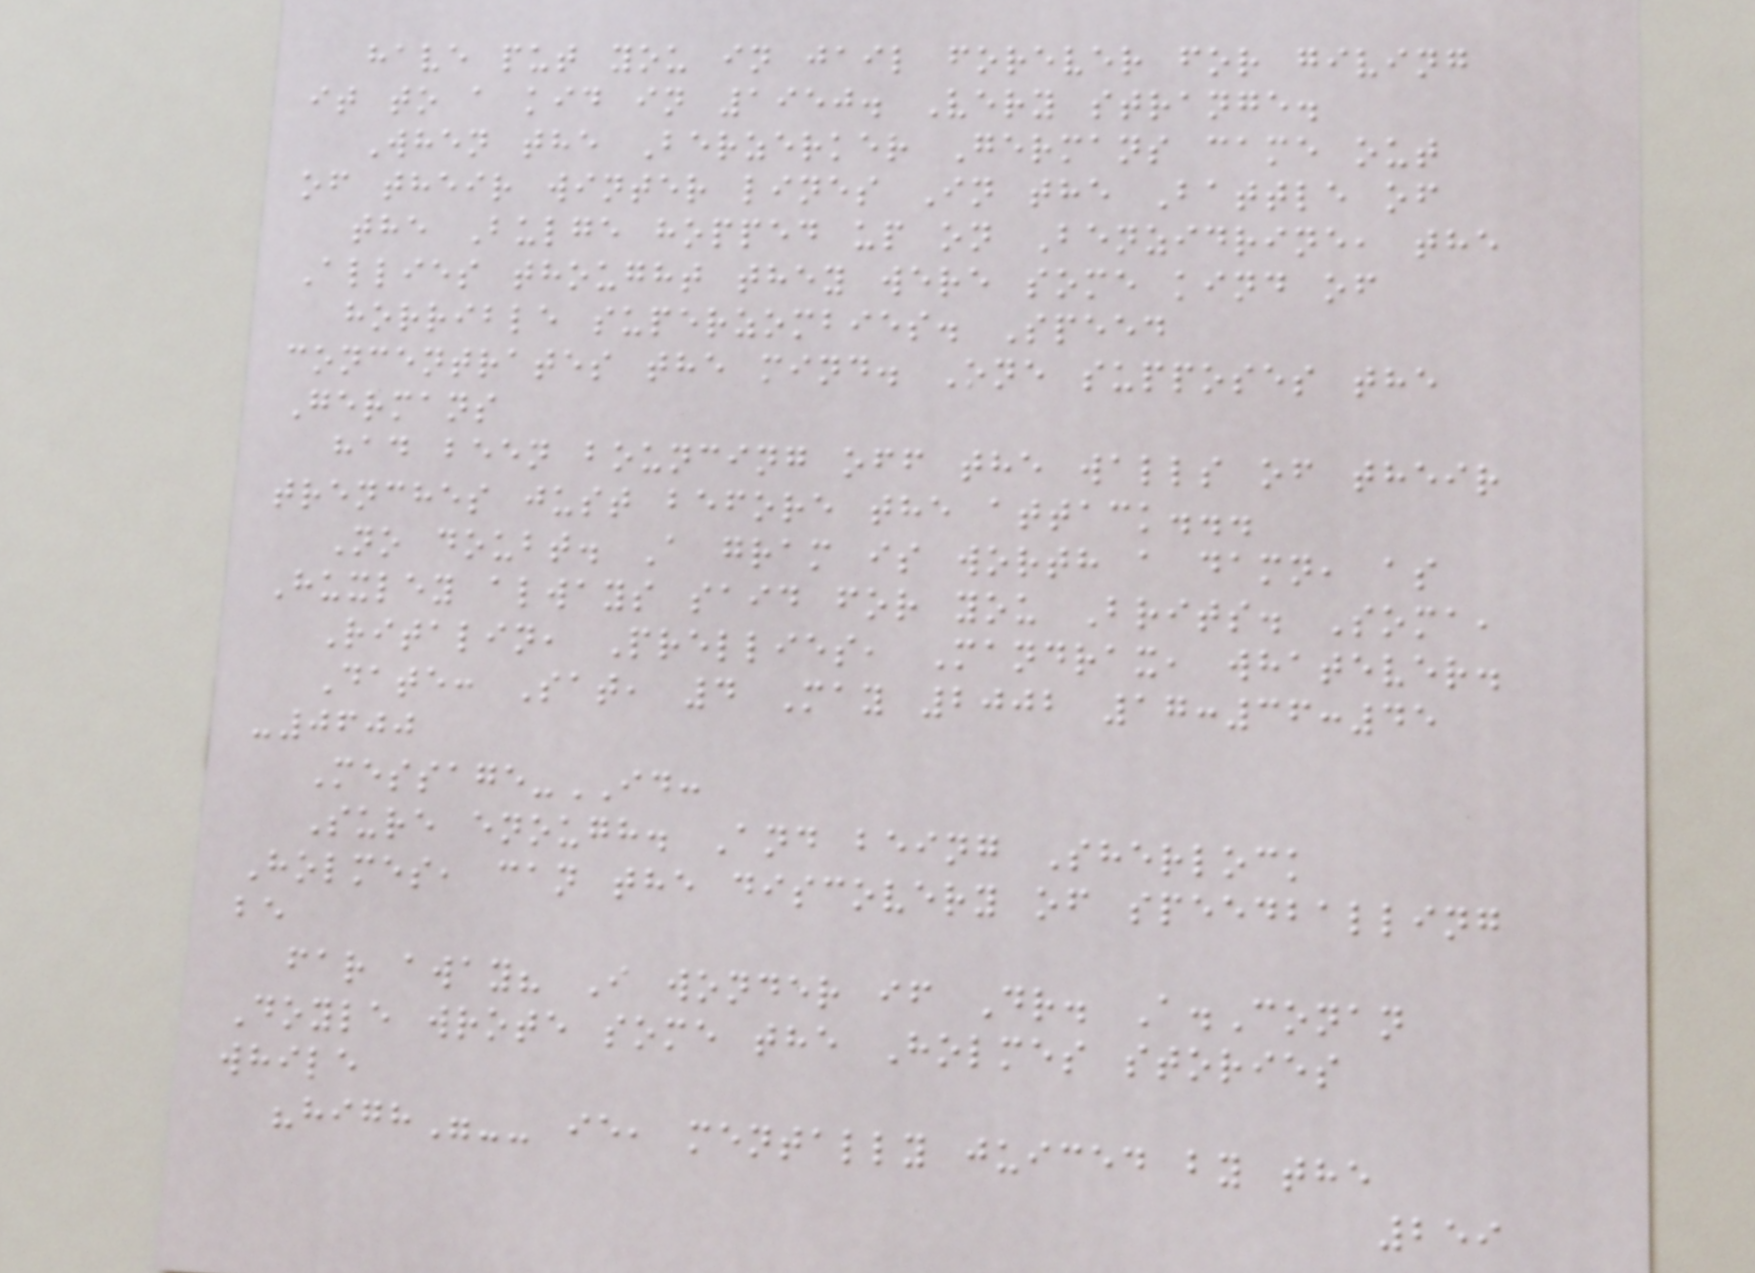have put you in jail forever for giving
it to a kid in 1950. Very strange.
When the Berzerker Germans came out
of their winter lines In the Battle of
the Bulge hopped up on Benzidrine, the
Allies thought they were some kind of
horrible superzombies. Speed
concentrates the mind. One supposes the
Germans
had been bouncing off the walls of their
trenches just before the attack...
No doubt. A gram is worth a damn, as
Huxley always said for you Brits. Soma,
Ritalin, Prellies, Mandrax, whatever.
Date: Sat, 4 May 2002 17:36:45
-0600
Message-ID:
Sure enough. And being Sherlock
Holmes, can the discovery of speedballing
be
far away? I wonder if Dr. A.Conan
Doyle wrote some the Holmes stories
while
"high"-- ie, mentally juiced by the
259
